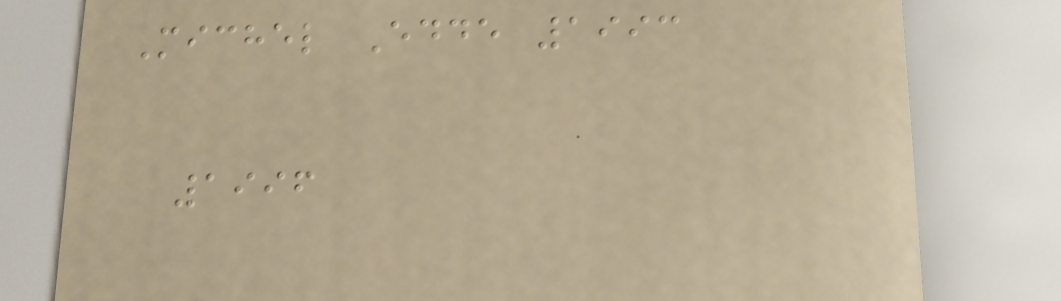Michel Edde 1993
1996
